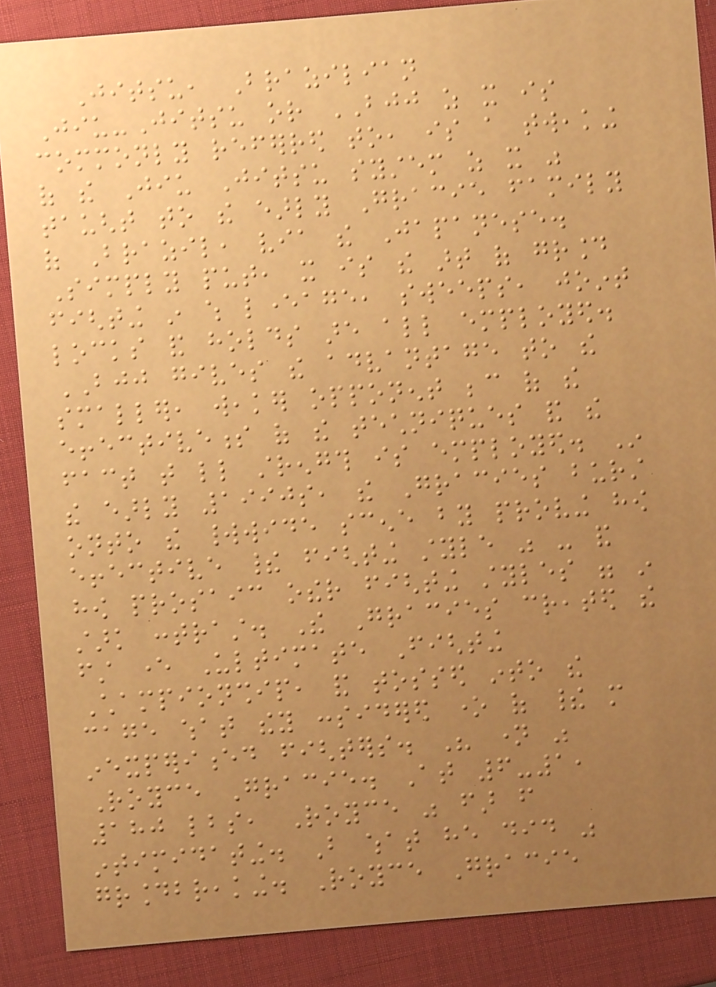Jitsu, Brazilian
Jiu-Jitsu or BJJ as it is
commonly referred to, is a tweaking
of the Jiu Jitsu system as it was
taught to the early Gracie family
of Brazil, via the Japanese.
Simply put, it is the art of ground
fighting in which leverage, sweeps, joint
locks and holds are all employed.
BJJ gives the advantage to the
smaller, weaker opponent because of the
effectiveness of the techniques and the
fact that little strength is employed. In
the early 1990s, the Gracies burst
onto the worldwide scene by proving how
effective their fighting style was - and
how prosaic other fighting styles were in
stark contrast. The Gracies created the
first ever Ultimate Fighting
Championship, and tossed into the
cage what they considered one of their more
inexperienced fighters. His name was
Royce Gracie. At 6-1,
180 lbs, Royce was far from
intimidating. But what he did was
groundbreaking. Royce Gracie
